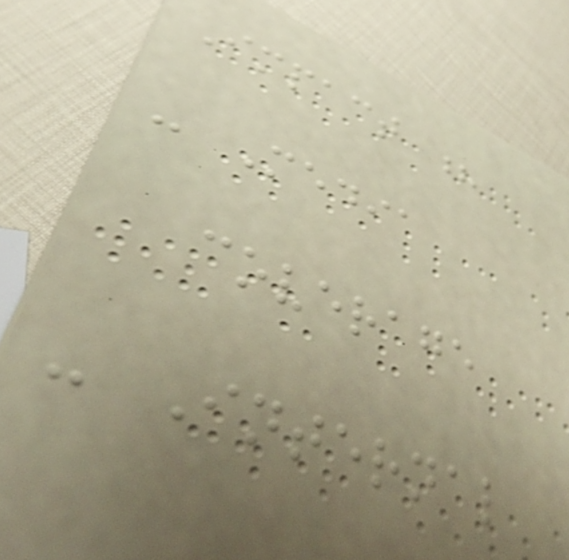Impact ?
- Media
coverage
- Internal
